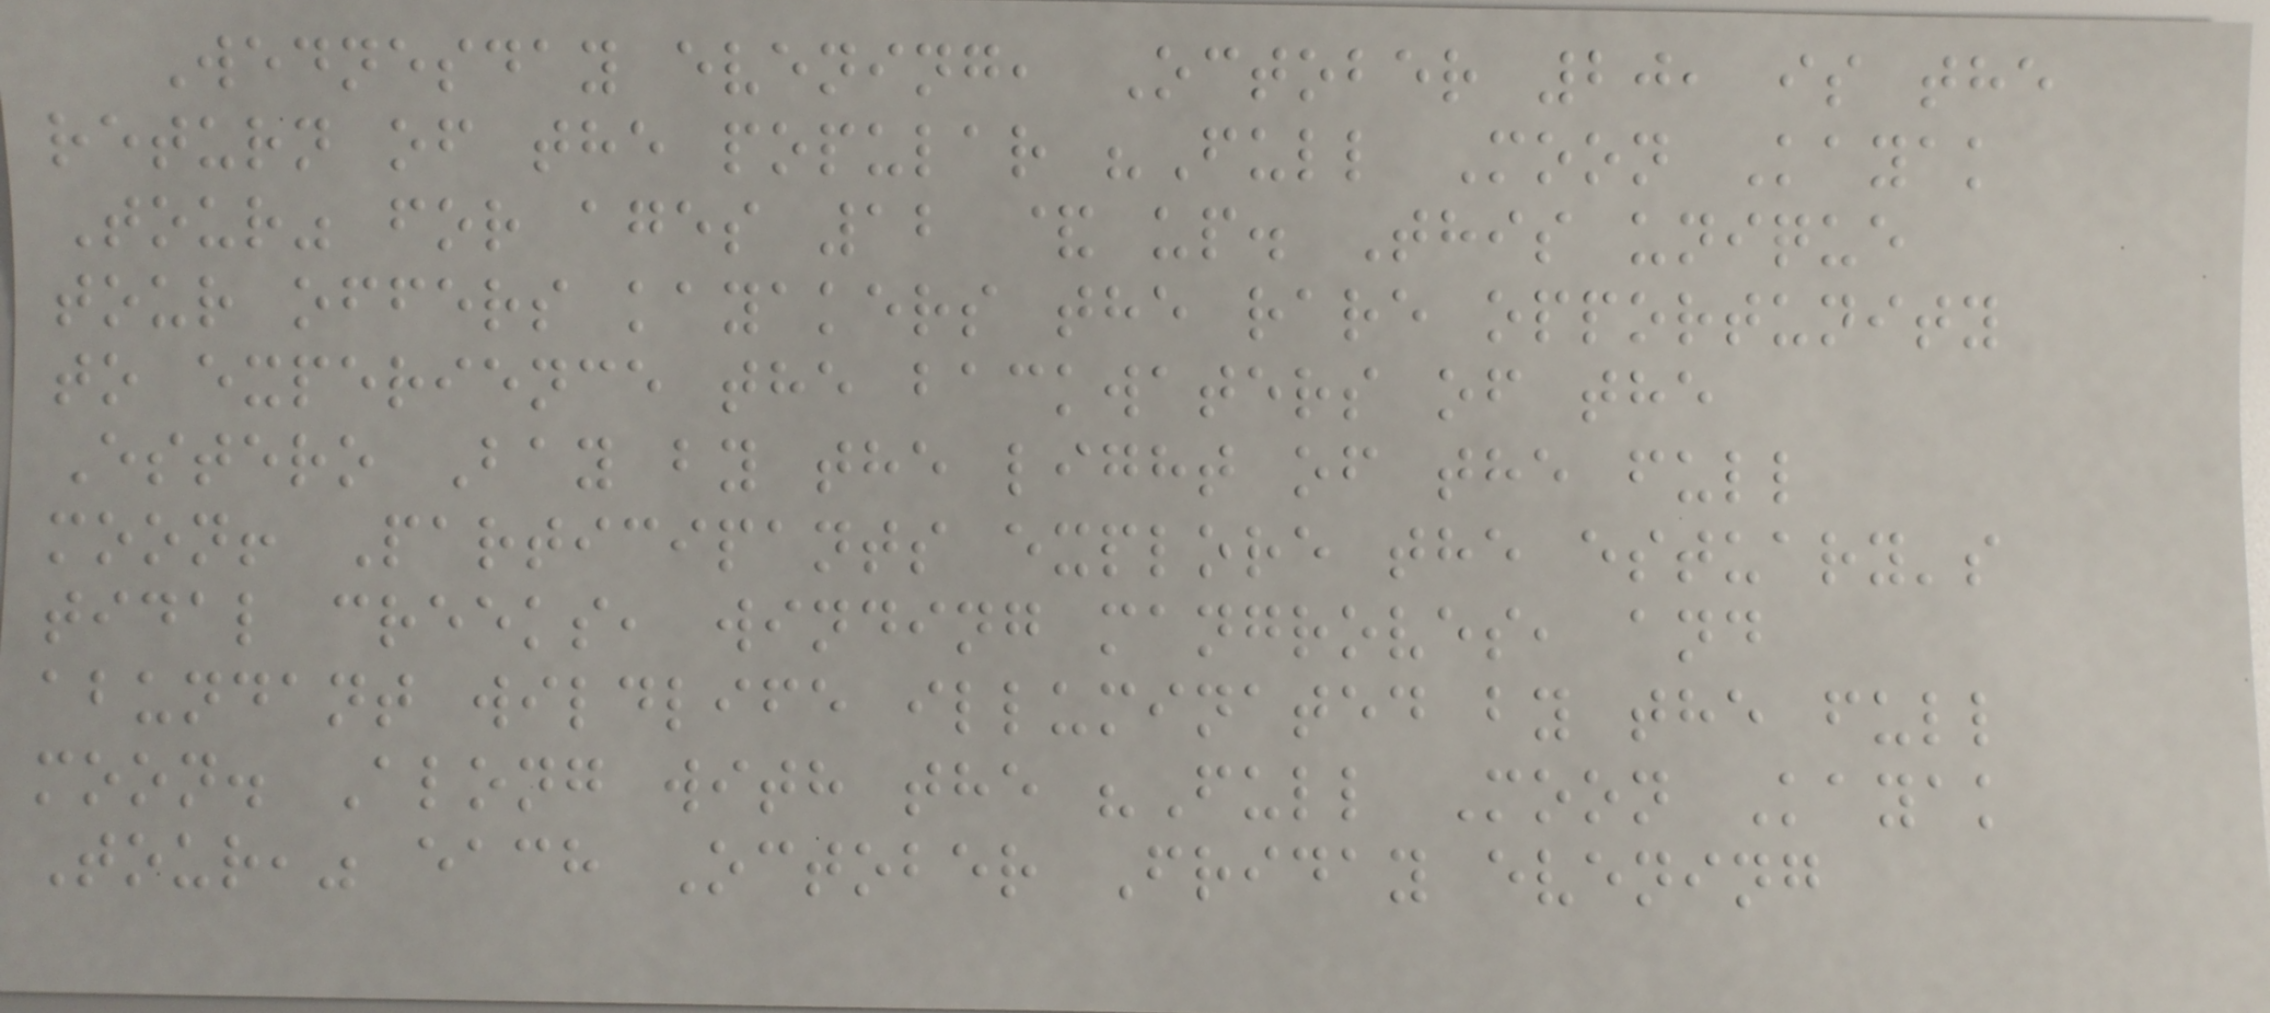Wednesday evening, October 20, is the
return of the popular "Full Moon Kayak
Tour" for ages 12 & up. This unique
tour offers kayakers the rare opportunity
to experience the backwaters of the
Estero Bay by the light of the full
moon! Participants explore the estuary's
tidal creeks, winding mangroves, and
abundant wildlife illuminated by the full
moon. Along with the "Full Moon Kayak
Tour," each October Friday evening
